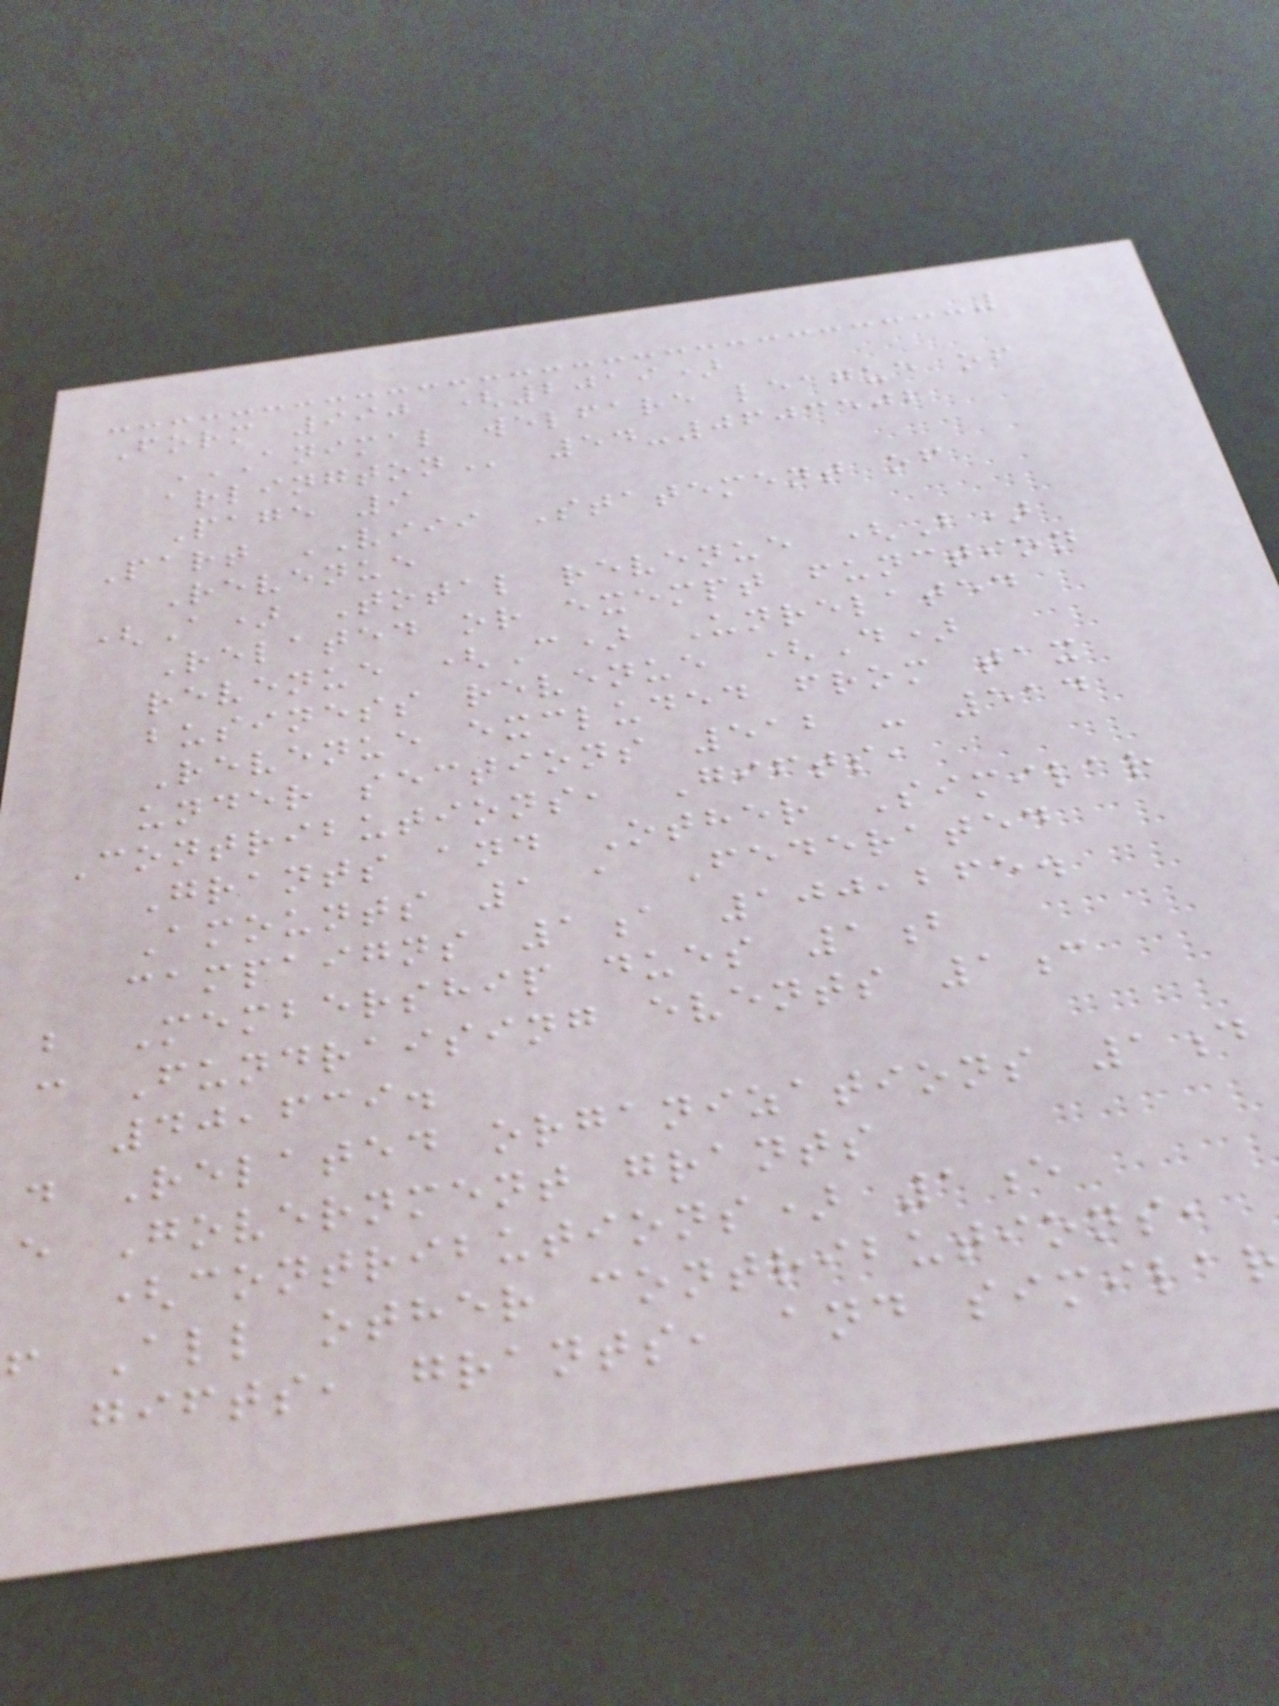Form 990 (2019)
ANIMAL WELFARE LEAGUE OF
54-0603502
Page 9
Part VIII Statement of
Revenue
(A) Total revenue (B)
Related or exempt function
revenue (C) Unrelated
business revenue (D)
Revenue excluded from tax
under sections 512 - 514
Contributions, Gifts,
Grants and Other Similar
Amounts 1 a Federated
campaigns 1a 100,265.
b Membership dues 1b
c Fundraising events 1c
40,639.
d Related organizations 1d
e Government grants
(contributions) 1e
f All other contributions,
gifts, grants, and simila
